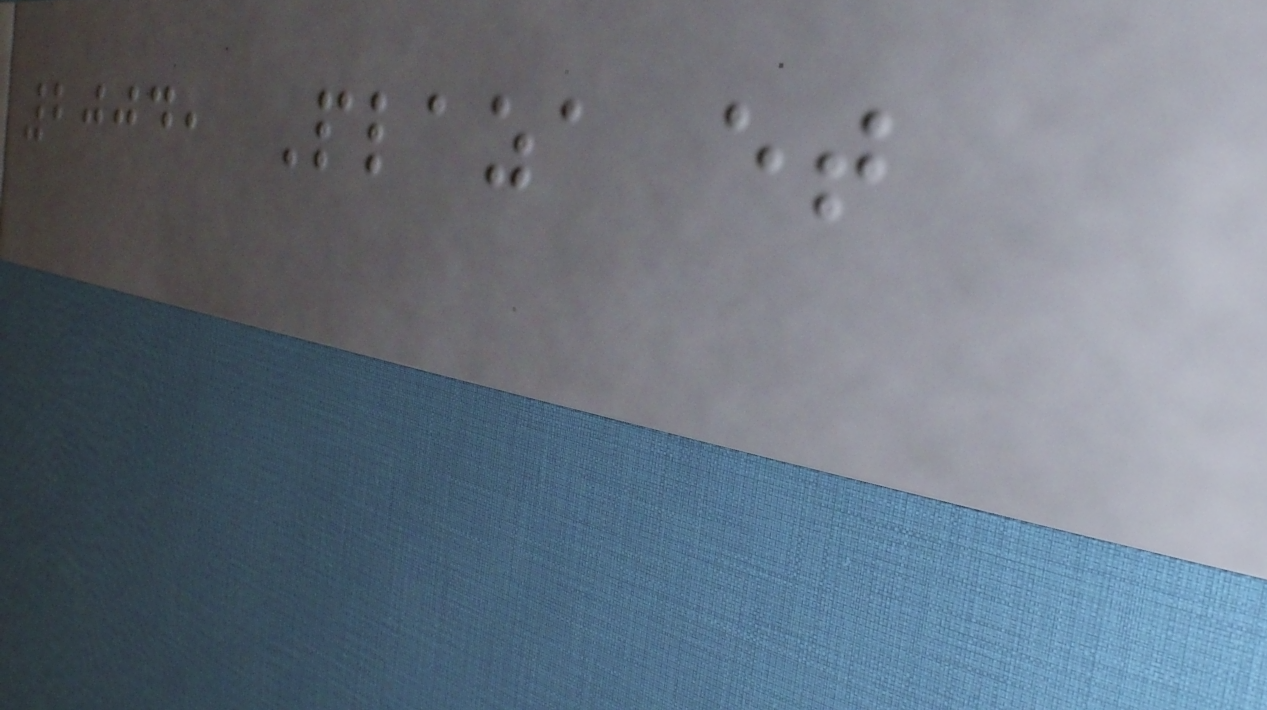2004, Plaza et
